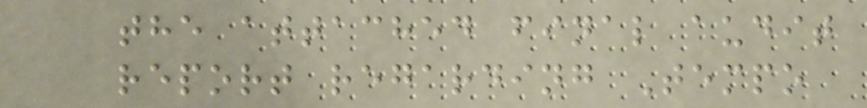the attached final audit
report regarding Tempo
